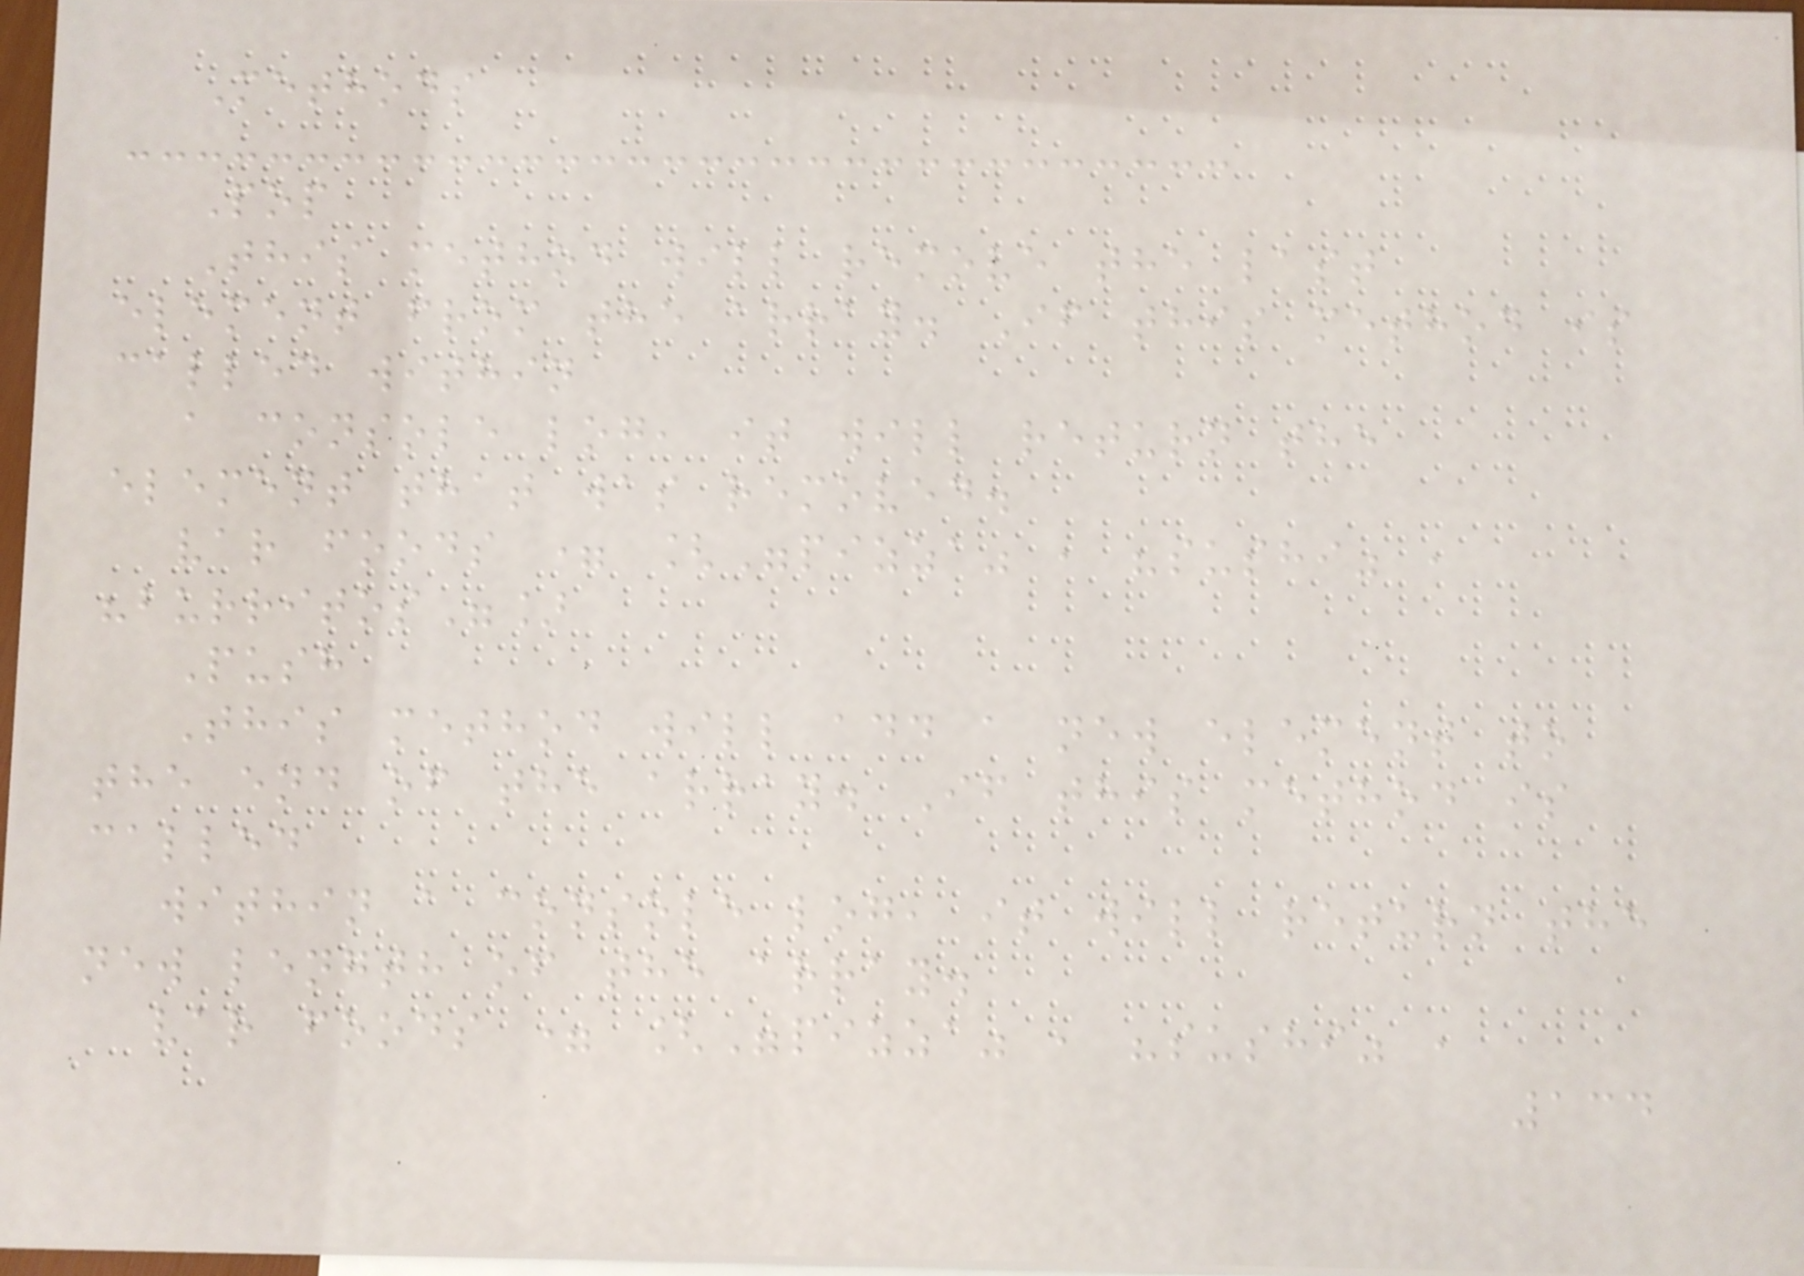Methods
Pop
This method will remove the last
element from the array. If this method is
called within
a console log, it will return the
element that was removed.
var foods = ["pizza" , "sushi" ,
"burritos"]
Push
This method will add a new element to
the end of the array. If this method is
called
within a console log, it will return the
new length of the array.
var foods = ["pizza" , "sushi" ,
134
